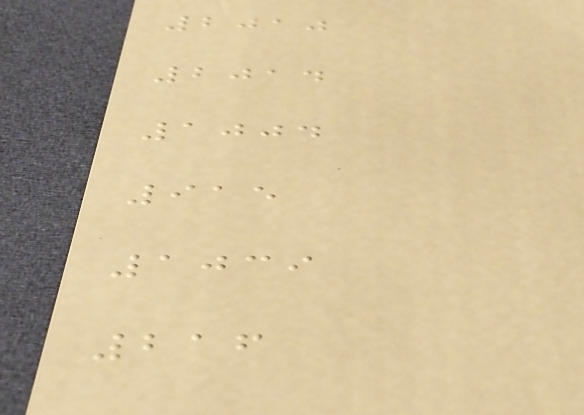2010
2014
1004
915
1039
216
